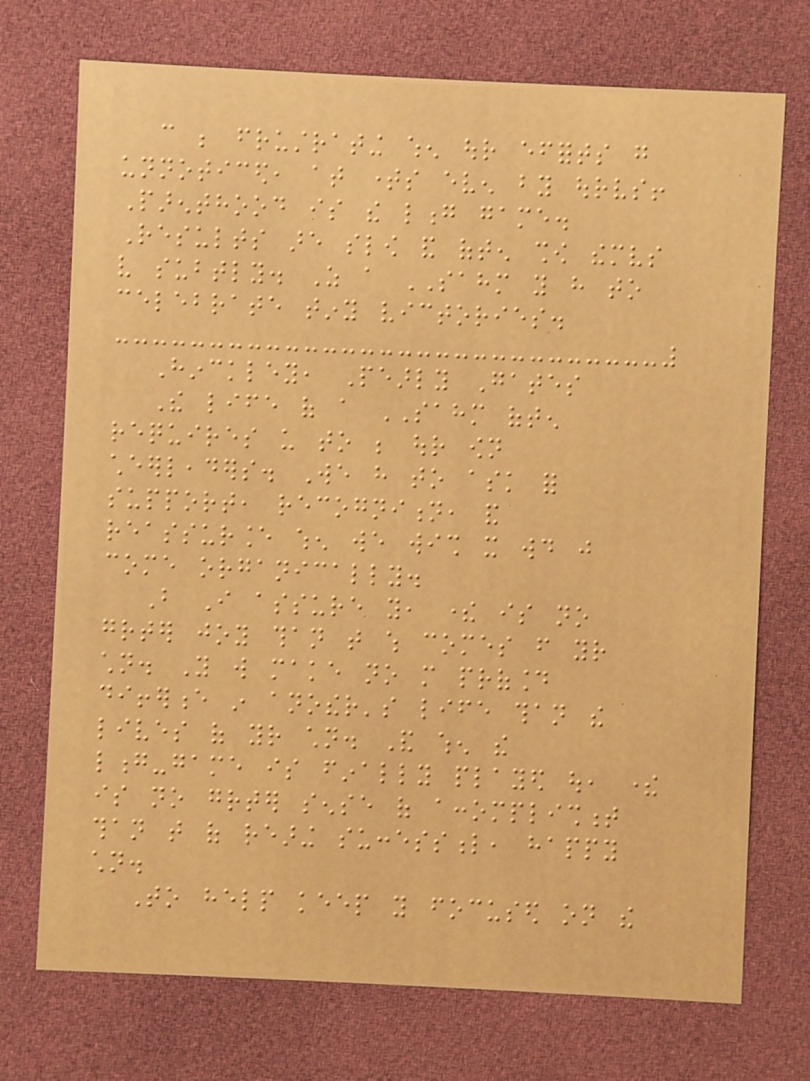can be frustrating when our efforts go
unnoticed, at times even by ourselves!
Parenthood is the long game.
Results are slow and often show themselves
very subtly. As a SAHM you have to
celebrate tiny victories.
Hinckley, Pearly Gates
The life of a SAHM often
requires us to be our own
cheerleaders. We have to ask for
support, recognition, and
reassurance when we wish it would just
come organically.
But I assure you, there is no
greater joy than that which comes from your
children. You will make no more profound
difference in another's life than the
lives of your children. And when the
long-game is finally played out, there
is no greater sense of accomplishment
than that of rearing successful, happy
children.
To help keep you focused on the
